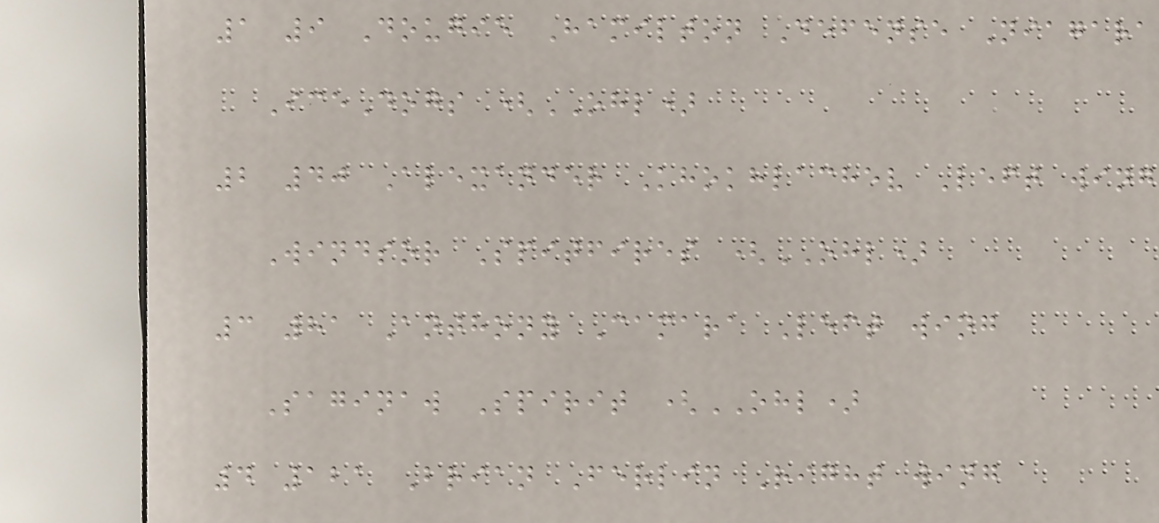1 9 Dougie Hamilton Defense Niagara
IceDogs (OHL)
2 40 Alexander Khokhlachev Left wing
Windsor Spitfires (OHL)
3 81 Anthony Camara Left wing
Saginaw Spirit (OHL)
4 121 Brian Ferlin Right wing
